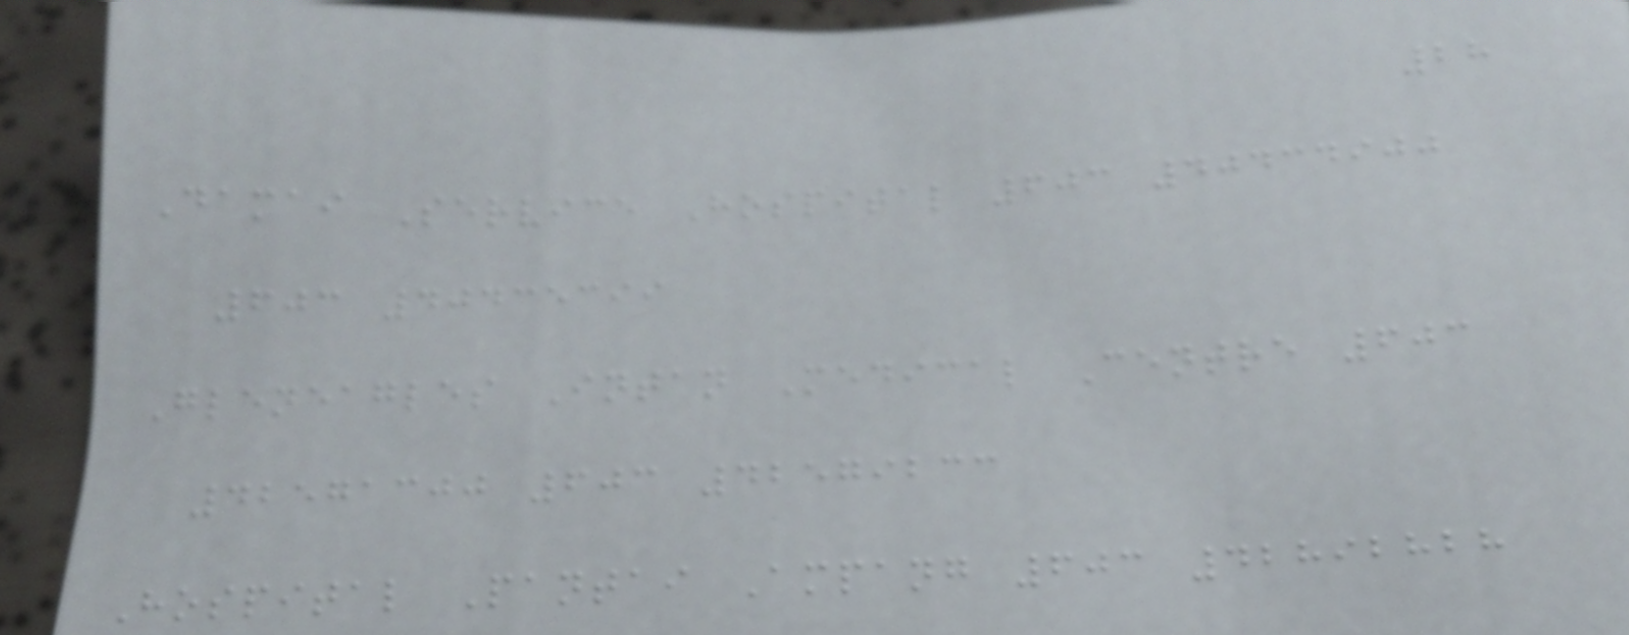28
Damai Service Hospital 603 40434900
603 40435399
Gleneagles Intan Medical Centre 603
42571300 603 42579233
Hospital Pantai Ampang 603 42892828
